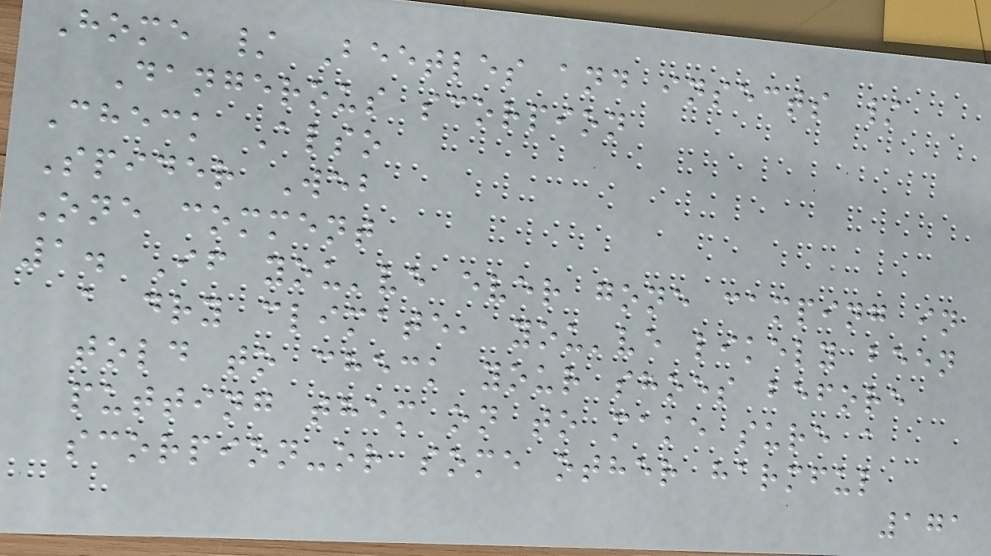Home / Beetles and insects /
Dangerous scorpion
Check Also
Spider Web
One comment
1. If you've ever gone camping in
a dry climate, you've likely been
told to check your shoes before
putting them on to make sure a
scorpion-or some other harmful
171
